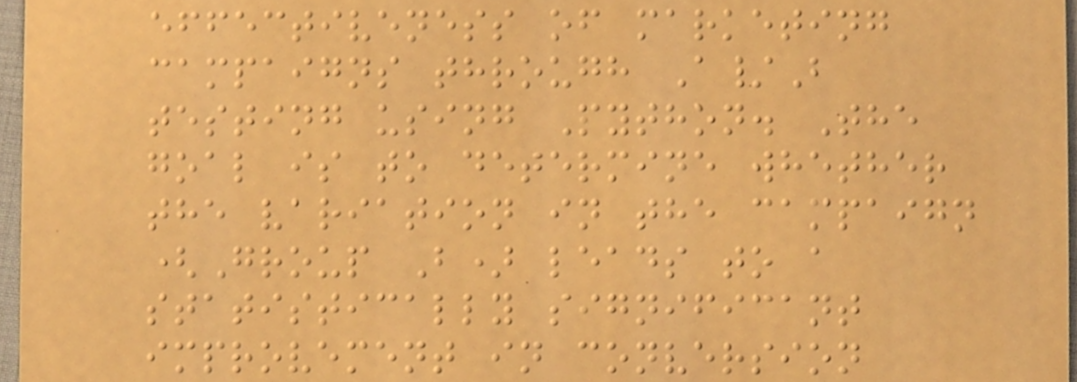effectiveness of marketing
campaigns through A/B
testing using Python. The
goal is to determine whether
the variation in the campaign
(Group B) leads to a
statistically significant
improvement in conversion
